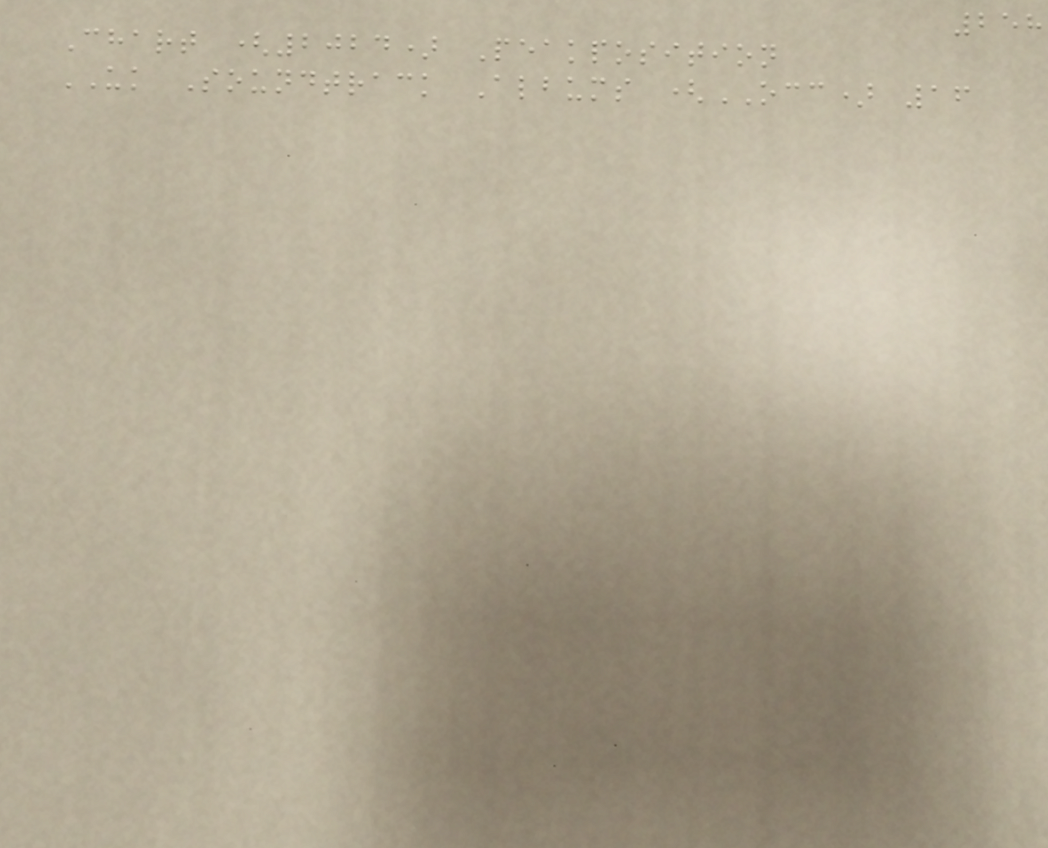258
Chart (2024) Peakposition
UK Soundtrack Albums (OCC) 16
